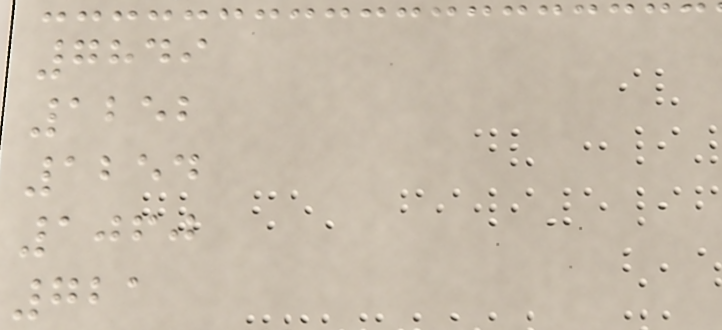7849
1252
1254
1060
721
